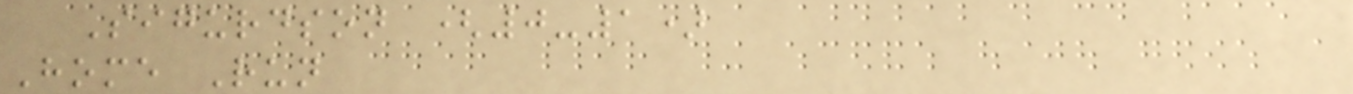Sigurdson (0-1)
Home Run
